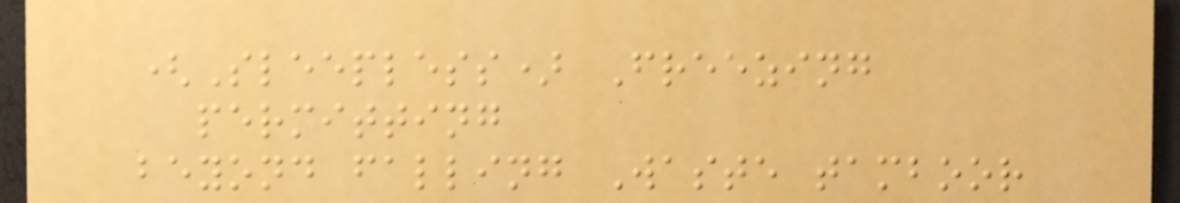(Sleepless) Freezing
permitting
beyond falling Waste tamboor
